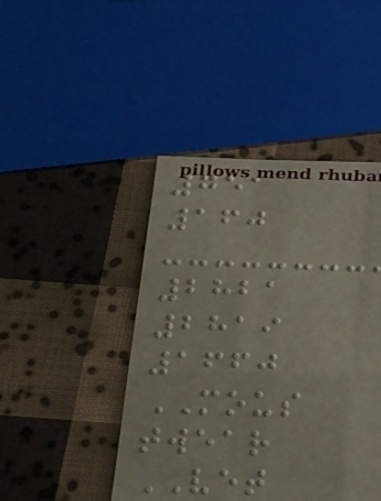751
160
2821
2819
1660
MOUS
twear
VET
